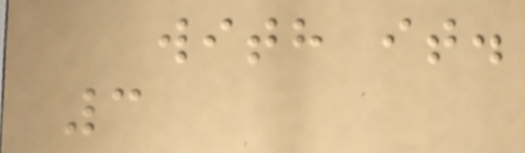with it.
3
